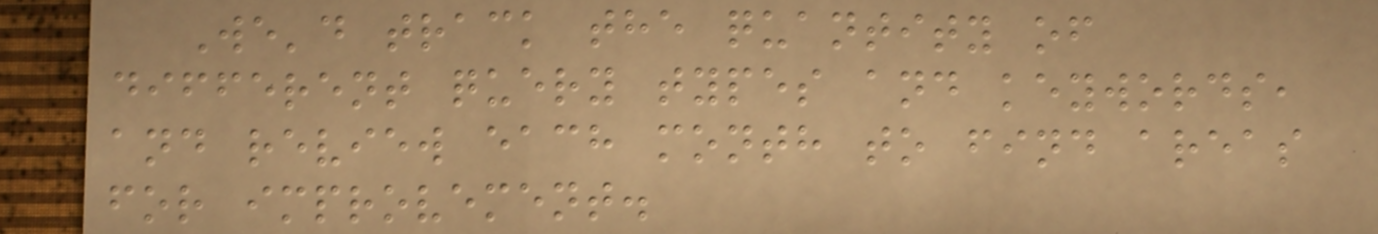We'd track the quantity of
different query types and keywords,
and review each month to find areas
for improvement.
